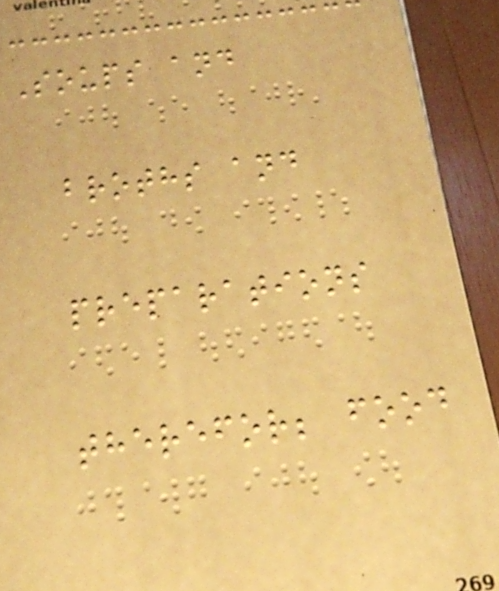Soups and
broths and
preparations
therefor; food
